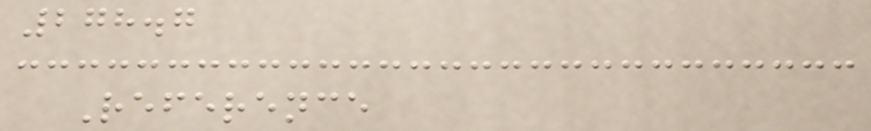278.7
Reference
